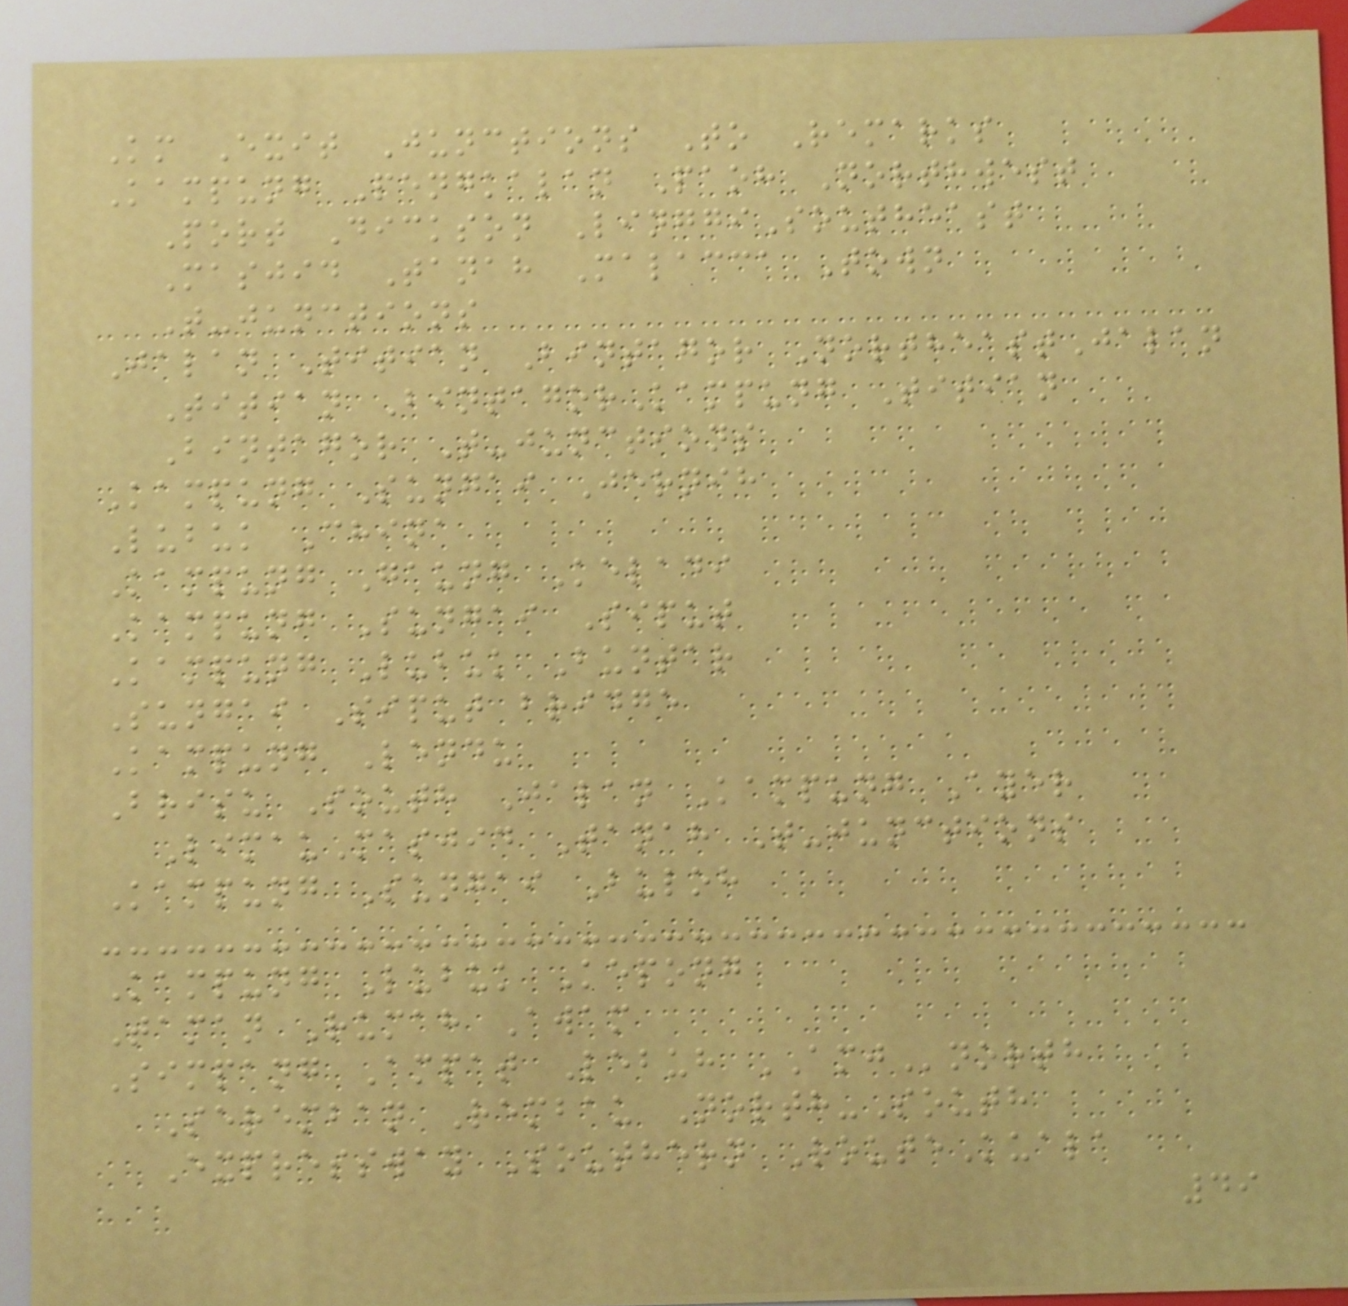Km Exit Junctions To Remarks
Kampung Pengkalan Paoh Northwest
Port Dickson LinggiSoutheast
Masjid Tanah Malacca Town
T-junctions
Jalan Titian Bintagor NortheastJalan
Titian BintagorKampung Titian
Bintagor T-junctions
Kampung Sungai Jernih
Lubuk China
Kampung Gaung Keladi
Kampung Sungai Siput
Kampung Lubuk Buntar
Sungai Siput bridge
Kampung Lendu
Brisu South Jalan Kampung Ayer
LimauMasjid Tanah T-junctions
Kampung Sungai Buloh
Kampung Lubuk Kepong
Taman Rumah Awam
Simpang Ampat Lebuh AMJnorth
Seremban Rembau North-South
Expressway Southern RouteKuala
49
